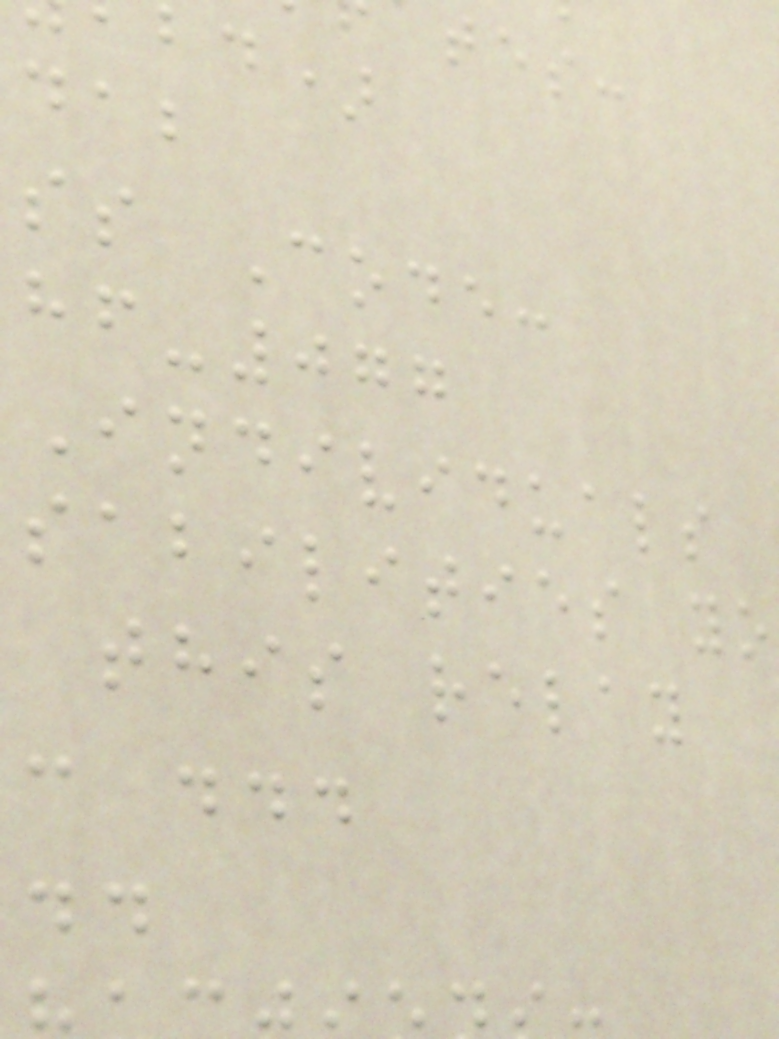tes:
bd)
ss Code:
-077
Individuals
sabilities yo
this relay
: ...
